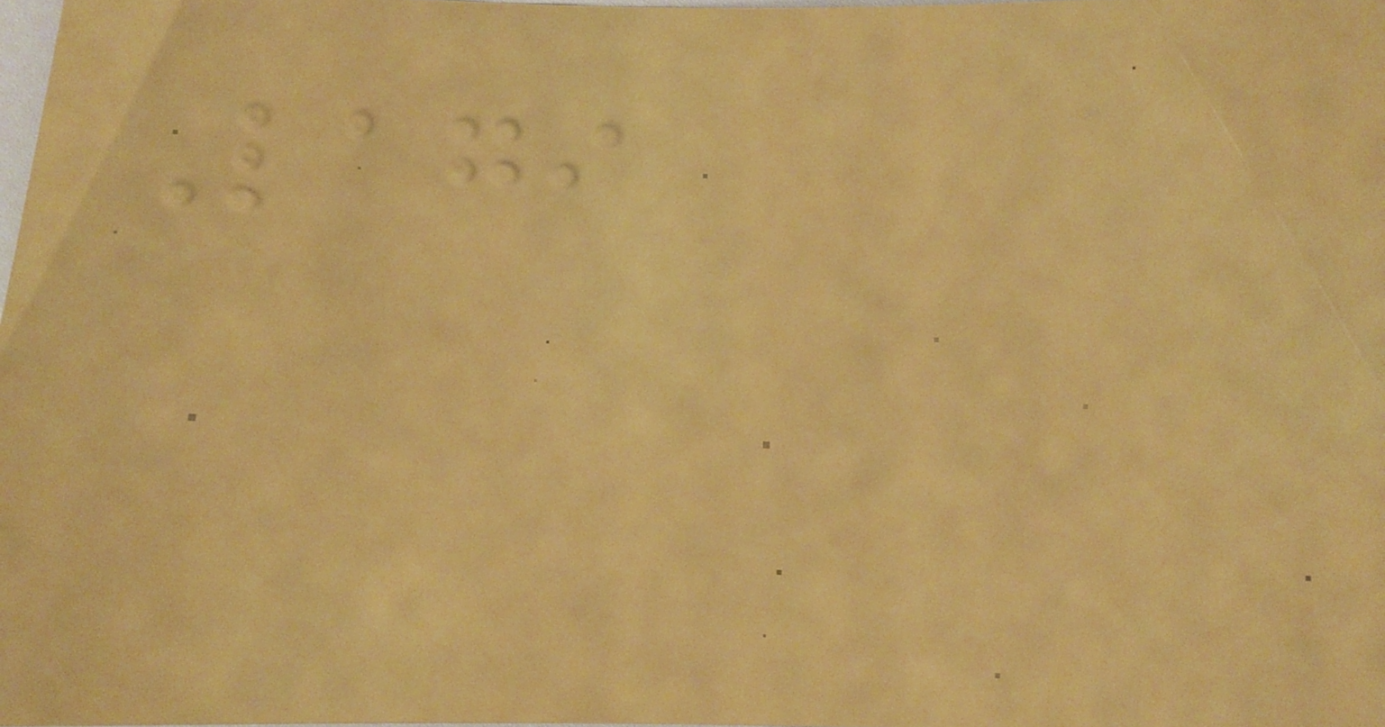Lagi
